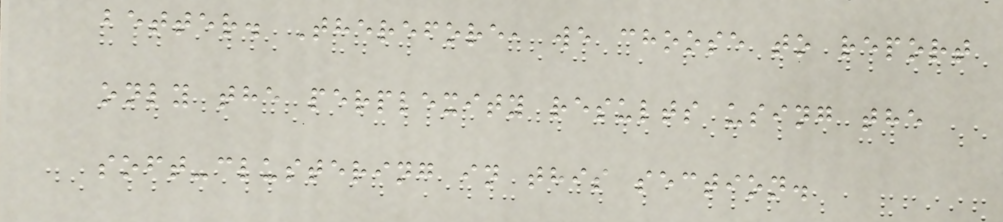better. Therefore, we choose to report
only the perplexity results using the
soft-clustering in this section.
